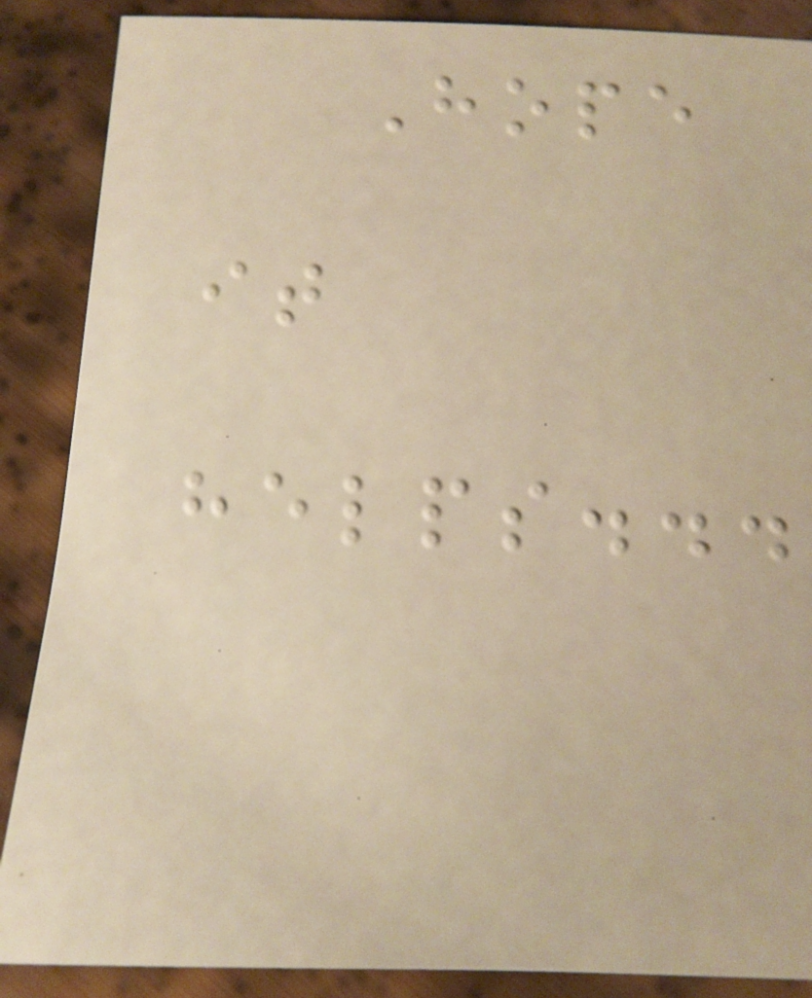Hope
it
helps...
